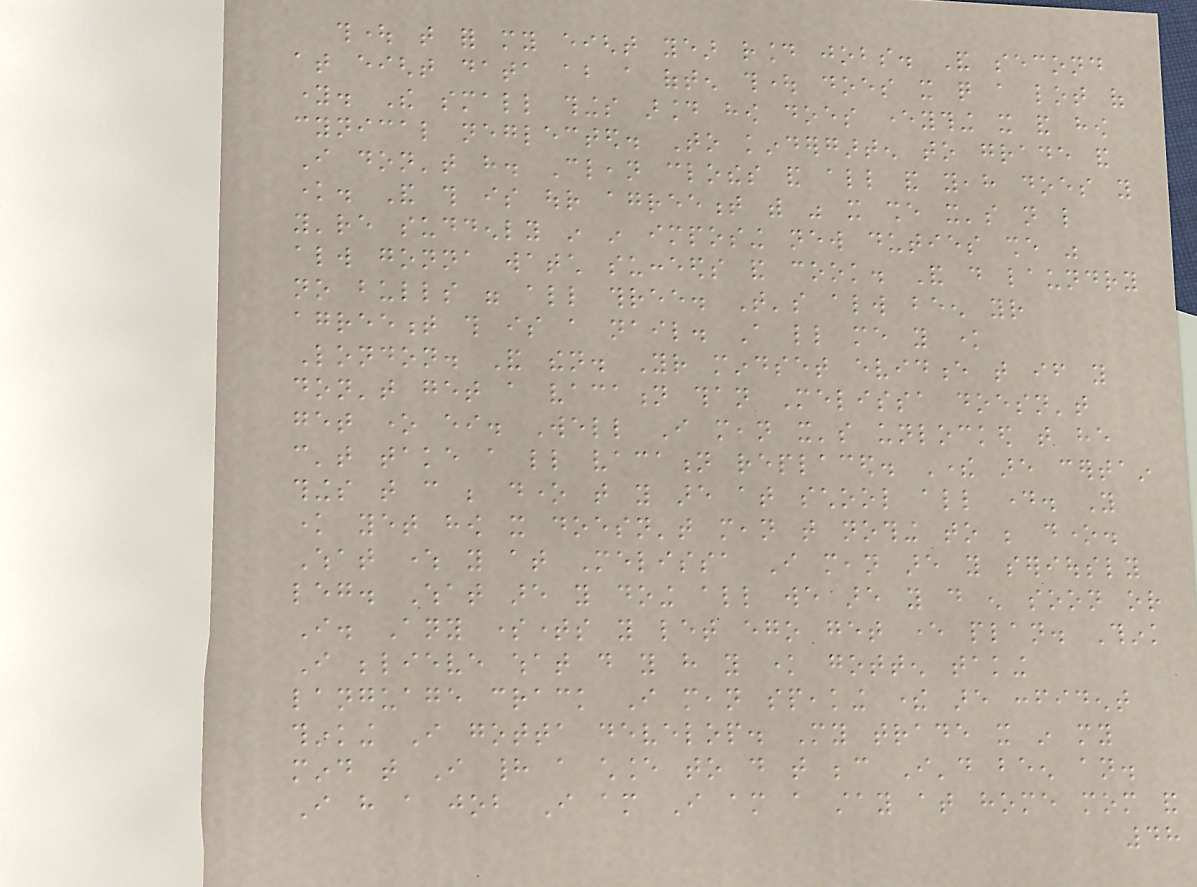thought that for my eight year round jobs. And second
at eight data about a often thought does it quite a lot of
young. The small things around how does everything it and how
cynical neglected. To kindergarten to grade and
I don't have. Clean clothes and all and yeah does you
know. And this is our agreement with was it she it's not like
you're suddenly in in imposing new duties she was
always gonna watch succeeds and cook. And do laundry
no bulls were all three. That's always been your
agreement this is a nail. A little me you know
London. And then. Your mindset evidence that if you
don't get a vacation than Melissa doesn't
get one either. Well I mean it's unlocked that he
can't take a little vacation replaced. There are certain
things that can be done that you are at school all day. You
know yet how it doesn't mean that nothing to be done.
What where you at Melissa I mean are you seriously
leg. What are you doing all we are you do enough soon or
I. Any sometimes you let ego get ever plan. Think
I believe what do you have you know gotten taking
language crack I mean speaking there are confident
thinking I gotta develop. My trade it in my
mind that I had a chance to do that because I'd been an.
I have a job I am I am a stay at home mom and
48
